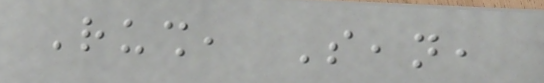Rush, Sean,
